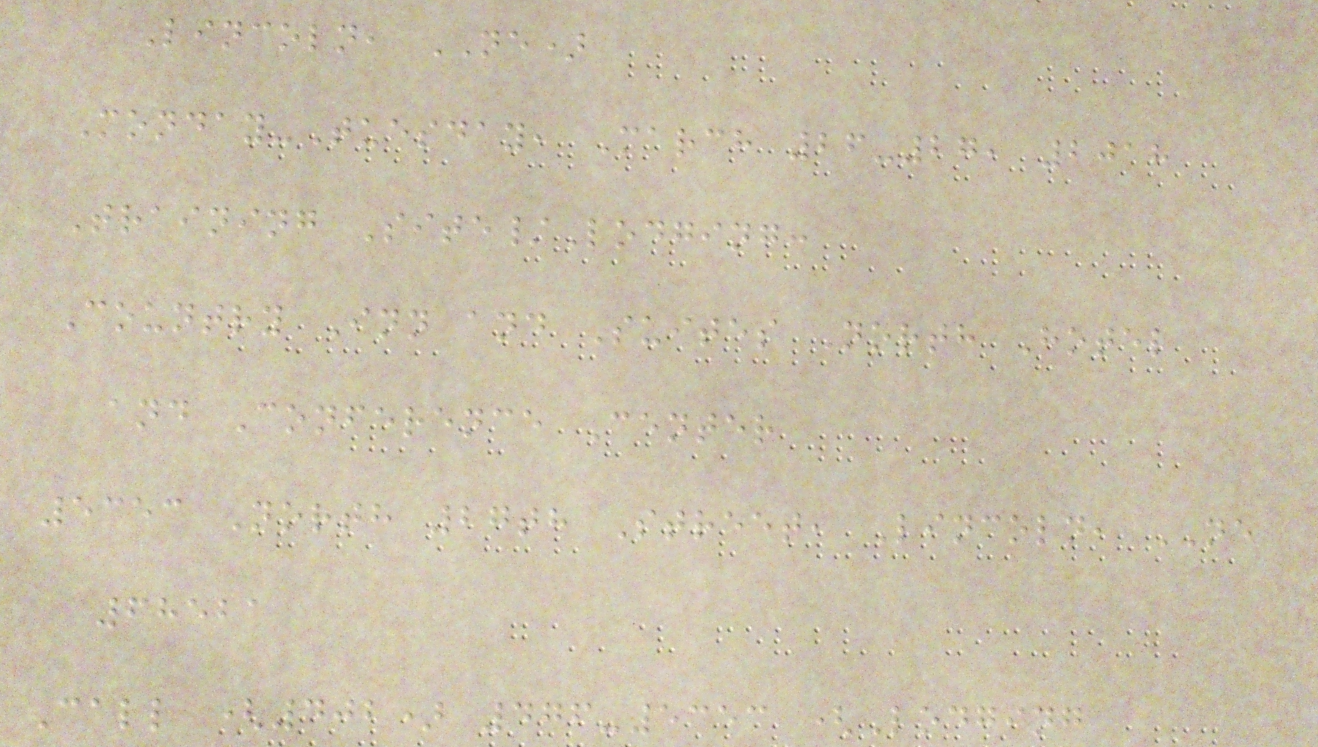Lincoln, NE)
Monday-Tuesday, March 26-27, 2018
Training Site/Lodging:
Country Inn and Suites North Hotel
and Conference Center
5353 North 27th Street, Lincoln, NE
68521
Call (402) 476-5353 (Lodging
